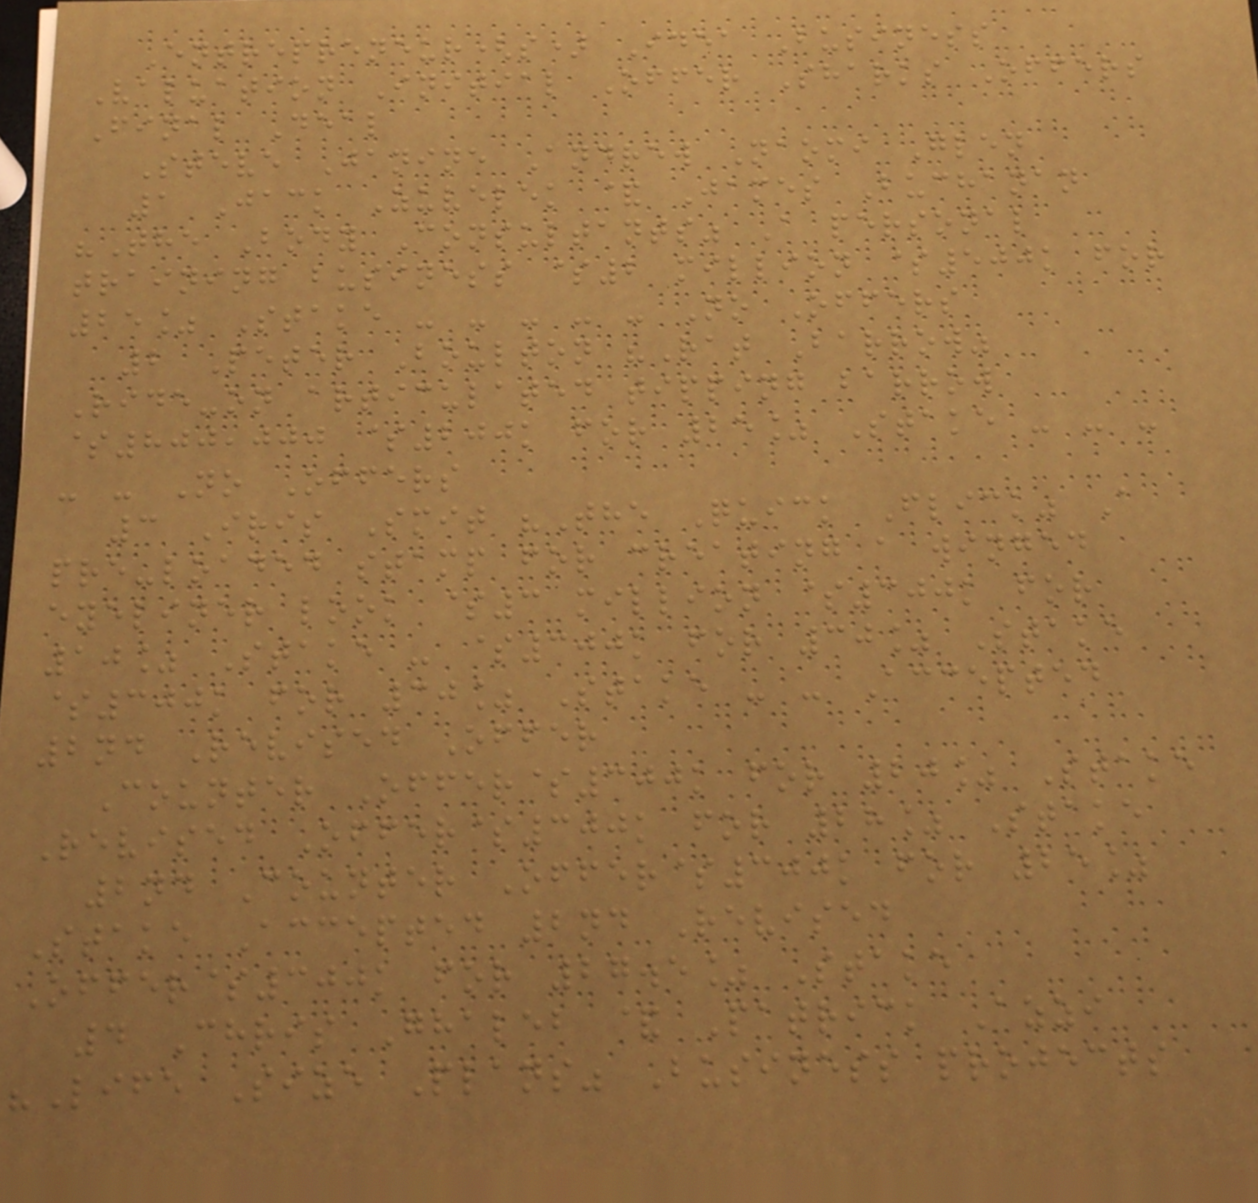Entrepreneur(s) Idea Business
Valuation Initial Offer Sharks Offers
Final Deal
Steve Janine Andrew Naomi Glen
1 Jack Zuvelek & James Buchanan
"The Body Consultants" A personal
training business $2 million $500k for
25% Stake - - - - - No Offers
2 Peter Boulton "Rat Barrow"
Ride-on articulated tipping barrow
$800,000 $200k for 25% Stake - - -
- - No Offers
3 Iris Smit "The Quick Flick" A
pre-loaded stamp for creating a winged
eyeliner look $3 million $300k for
10% Stake - $300k for 30% Stake
$300k for 30% Stake - - Accepted
2nd Revised Offer
Counter Offer$300k for 20% Stake
Revised Offer$300k for 28% Stake
2nd Counter Offer$300k for 25%
Stake Accepted 2nd Revised
Offer$300k for 27.5% Stake
4 Chris Ghaleb & Patrick Azzi
"Life Size Plans" Business projects
